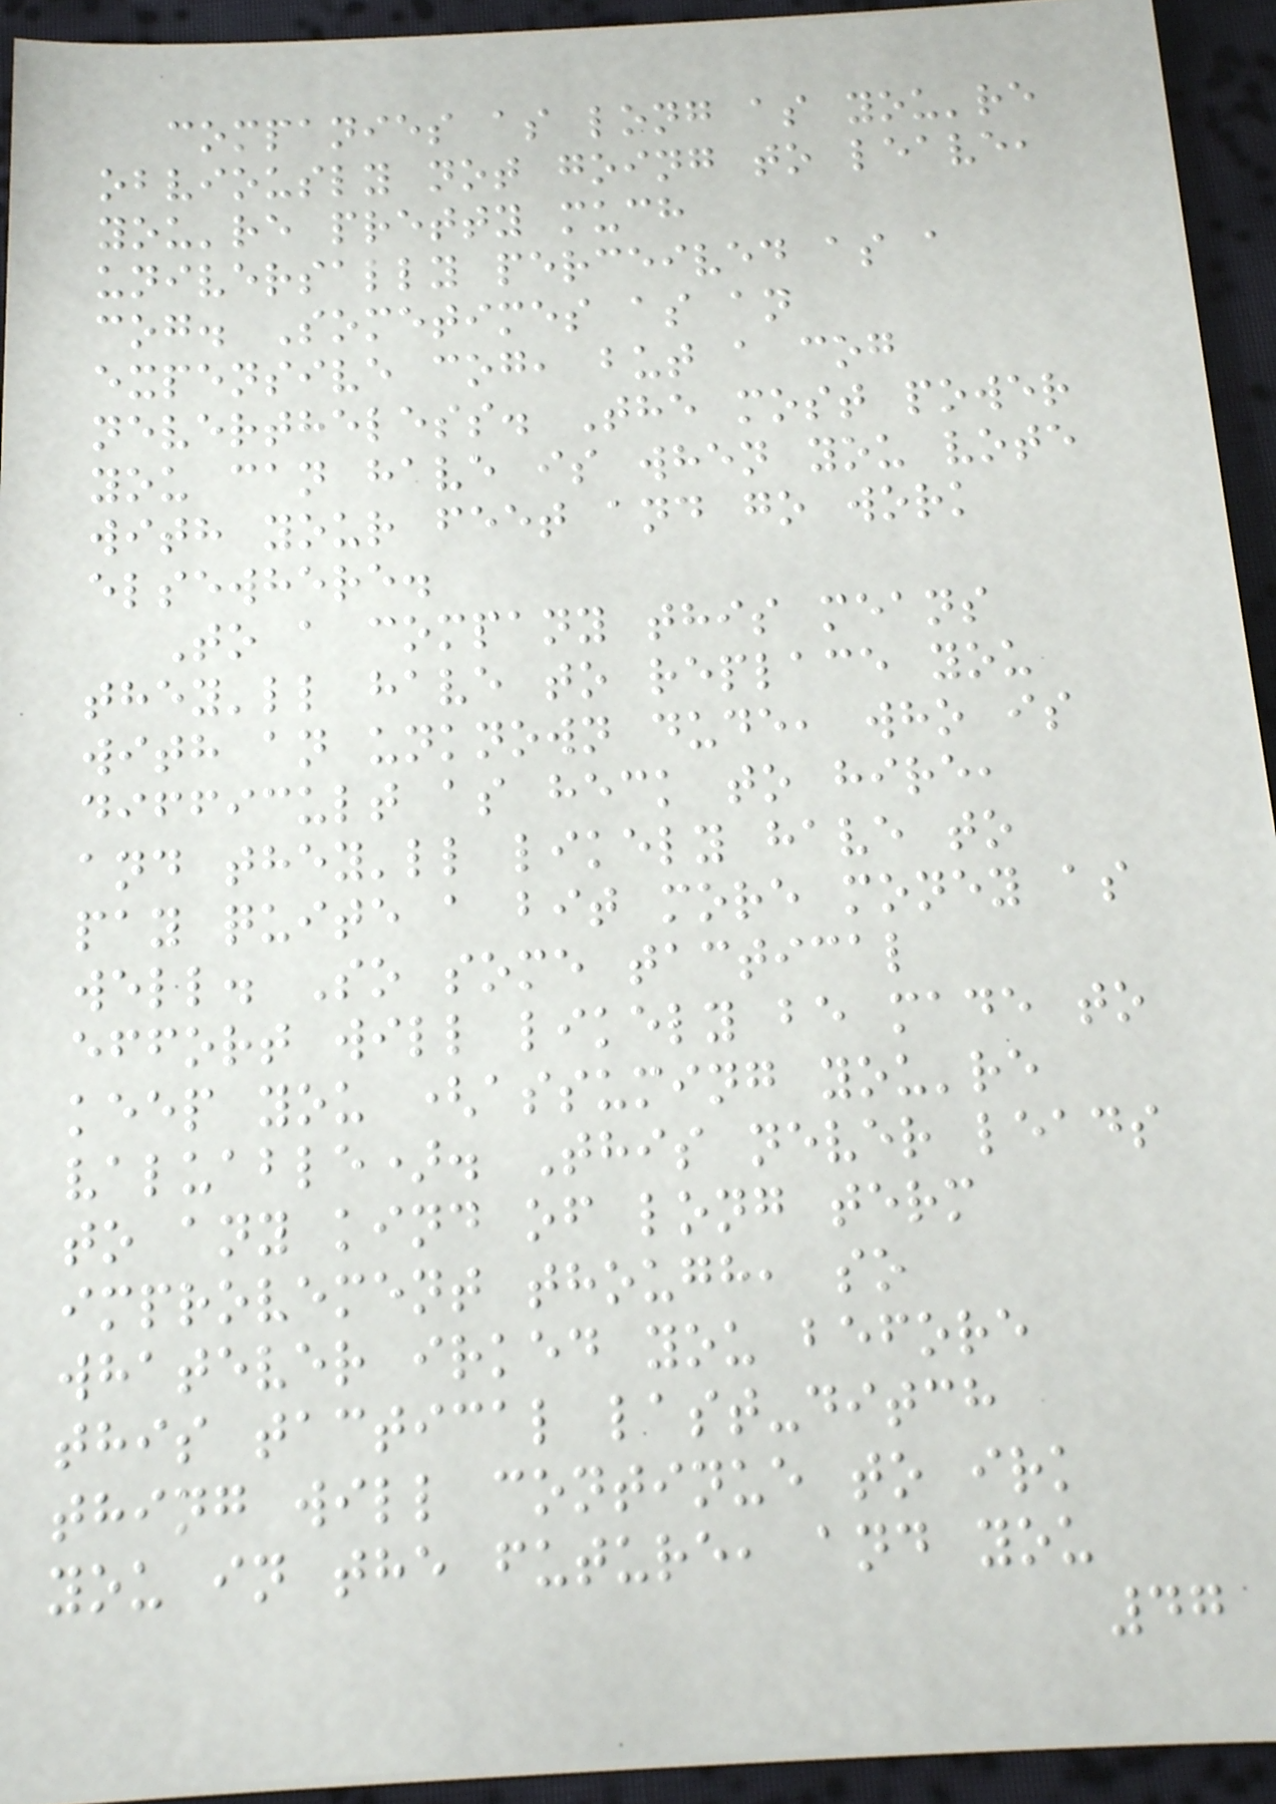companies as long as you're
obviously not going to leave,
you're pretty much
universally perceived as a
cog. Sometimes as an
expensive cog, but a cog
nevertheless. The most power
you can have is when you vote
with your feet and go work
elsewhere.
To a company this means
they'll have to replace you
with an unknown dude, who is
difficult as heck to hire,
and they'll likely have to
pay quite a bit more money as
well. So some tactical
effort will likely be made to
keep you (assuming you're
valuable). This never leads
to any kind of long term
improvement though, so
whatever irked you before
this tactical last-ditch
thing will continue to irk
you in the future, and you
47
